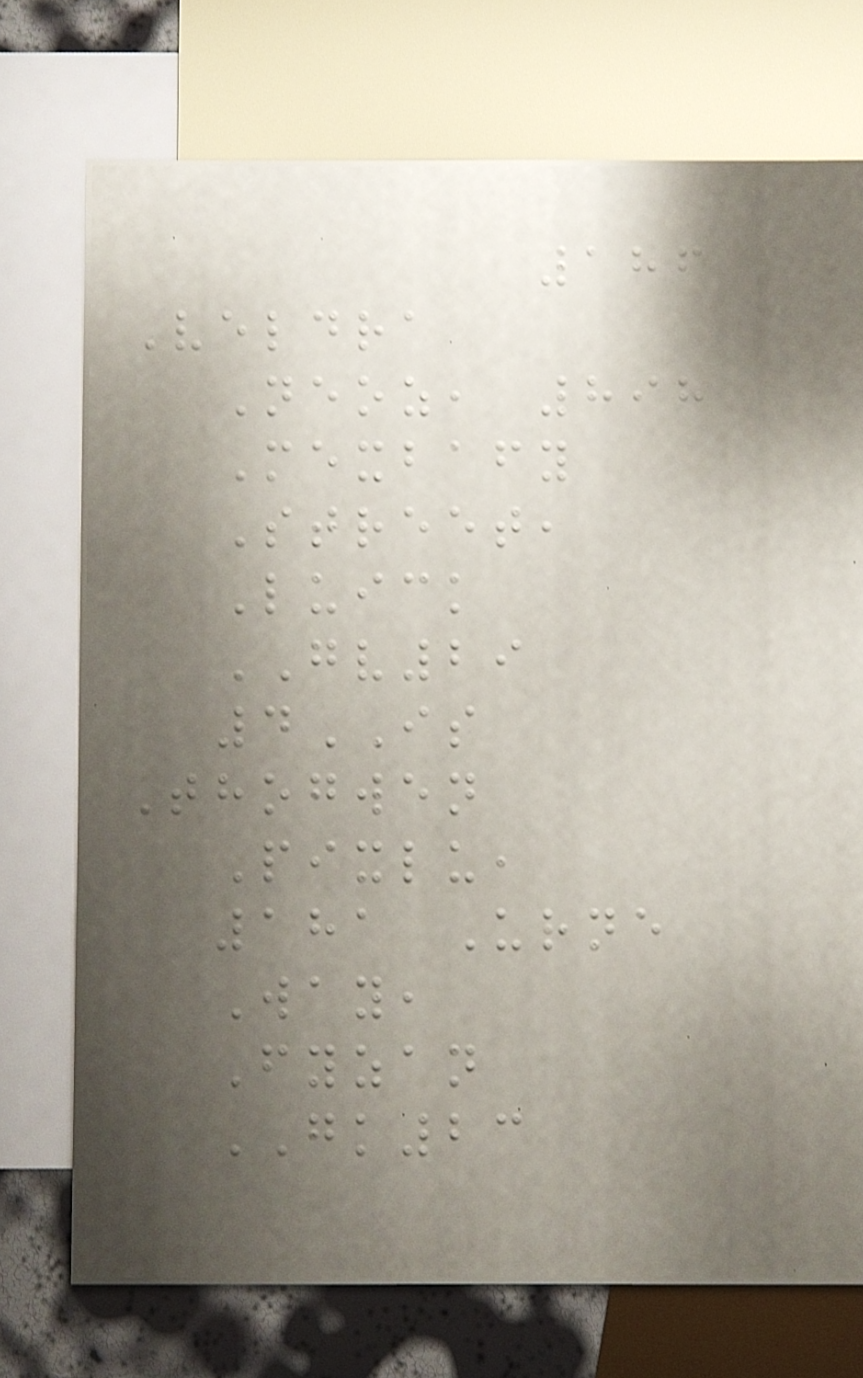186
Veldra
Neoz, 898
Mexbafy
Street,
Luick
GV29
4IS
Thogwen
Pixlu,
181 Urne
Way,
Fyzan
GK23
